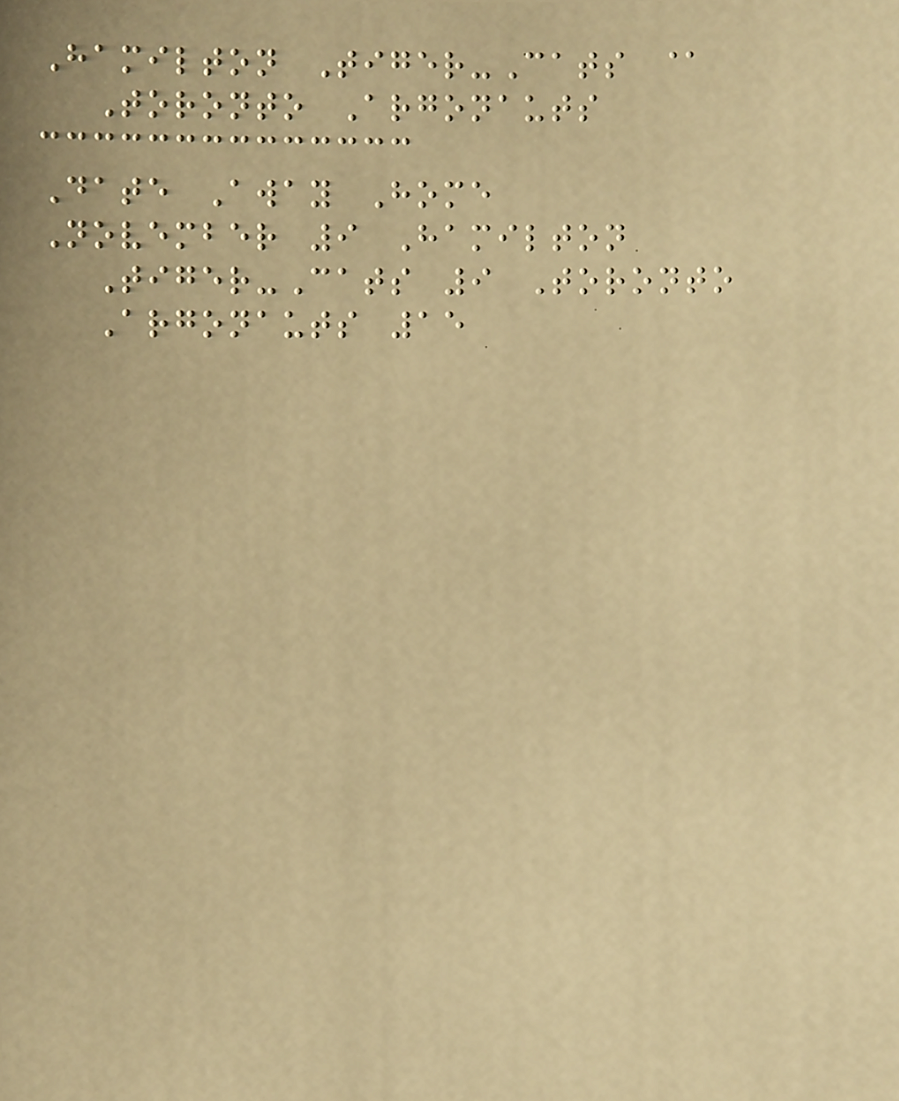Hamilton Tiger-Cats @
Toronto Argonauts
Date Away Home
November 9 Hamilton
Tiger-Cats 9 Toronto
Argonauts 15
